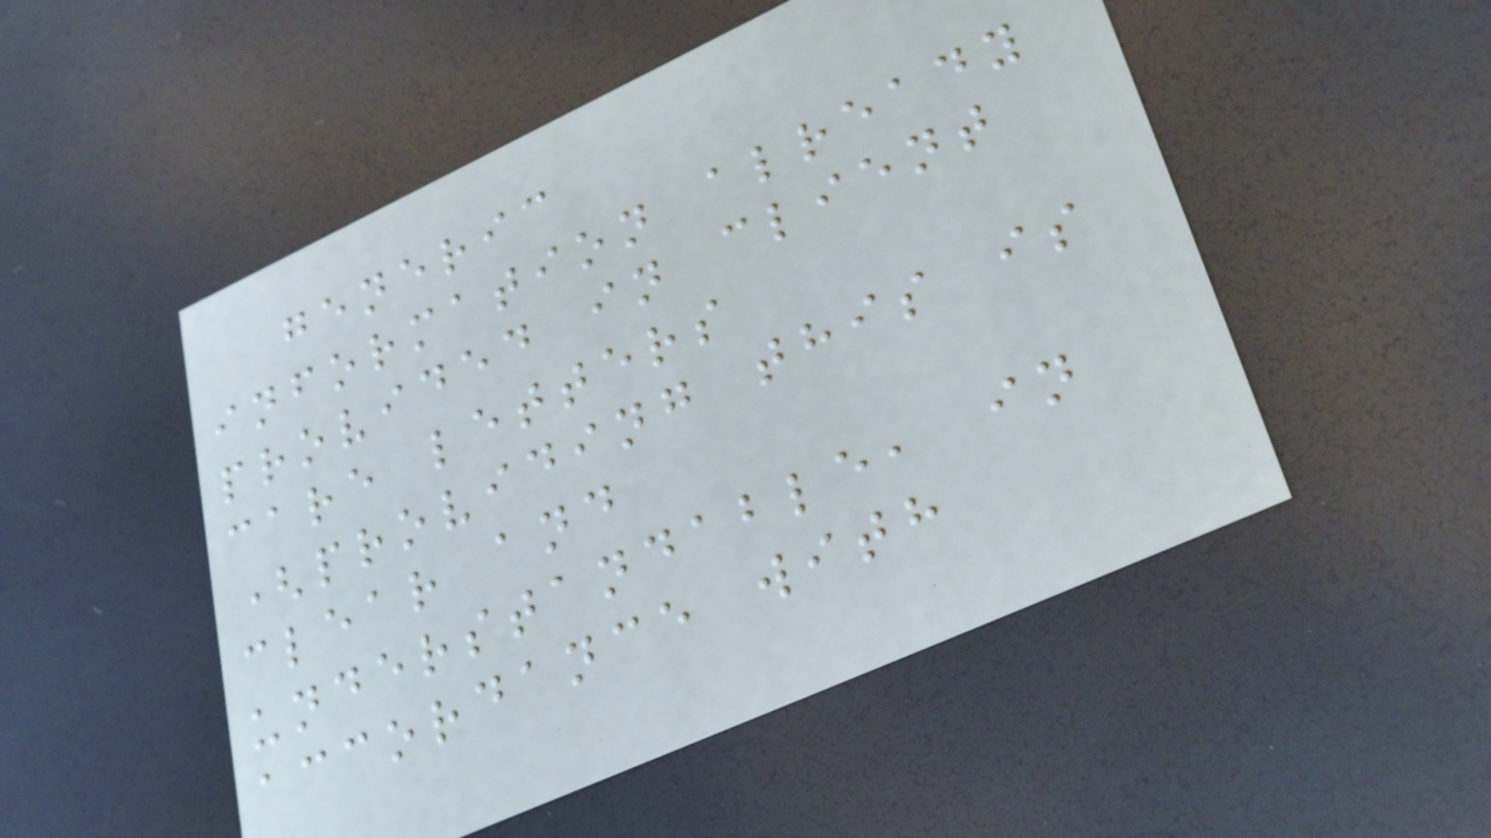generic
information already
provided in client
care letters
(providing this is
clear and
understandable, in
accordance with
